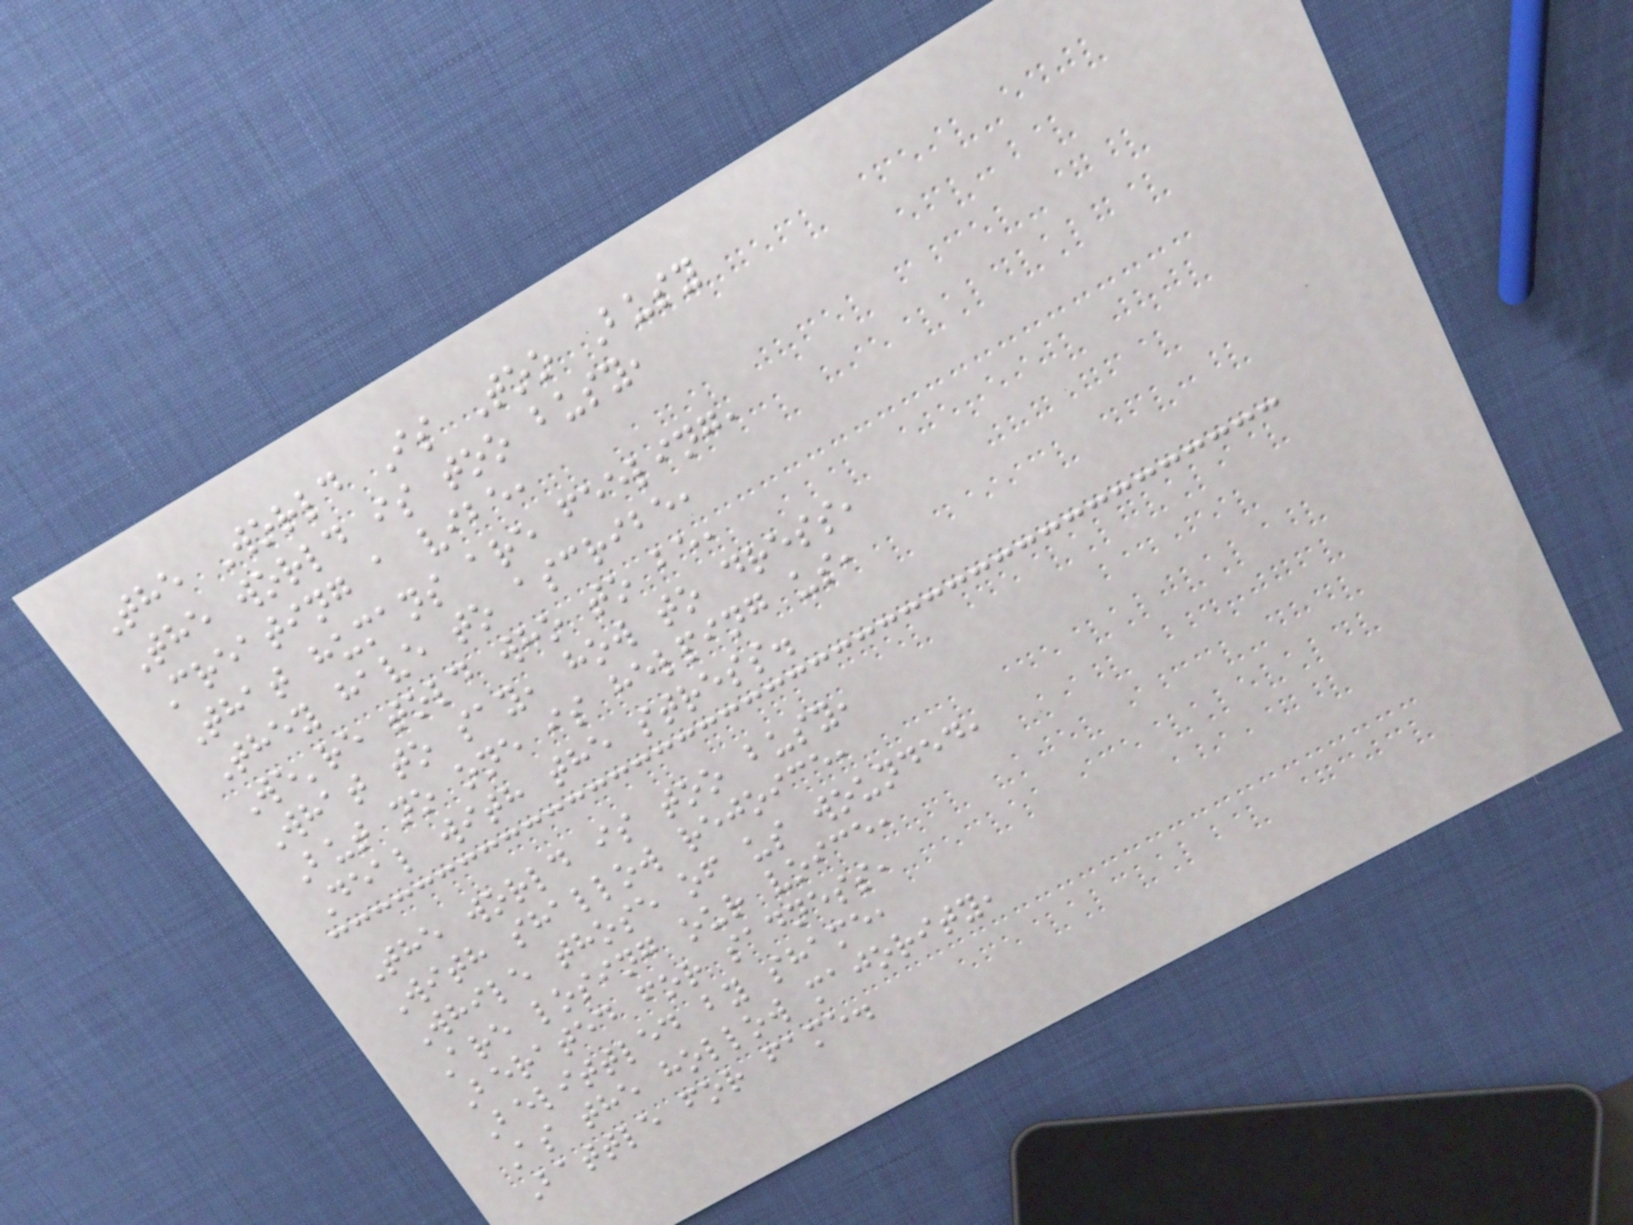The World Is Too Busy
The world is too busy,
Creating a vibe,
That humans are feeling,
They have to ascribe,
We're told who to be,
What to say, how to dress,
But no one is helping us,
Deal with the stress.
The world is too busy,
With shallow rejoice,
While those of us wounded,
Are losing our voice,
Berated for sadness,
Belittled by shame,
As the hollow majority,
Battle for fame.
